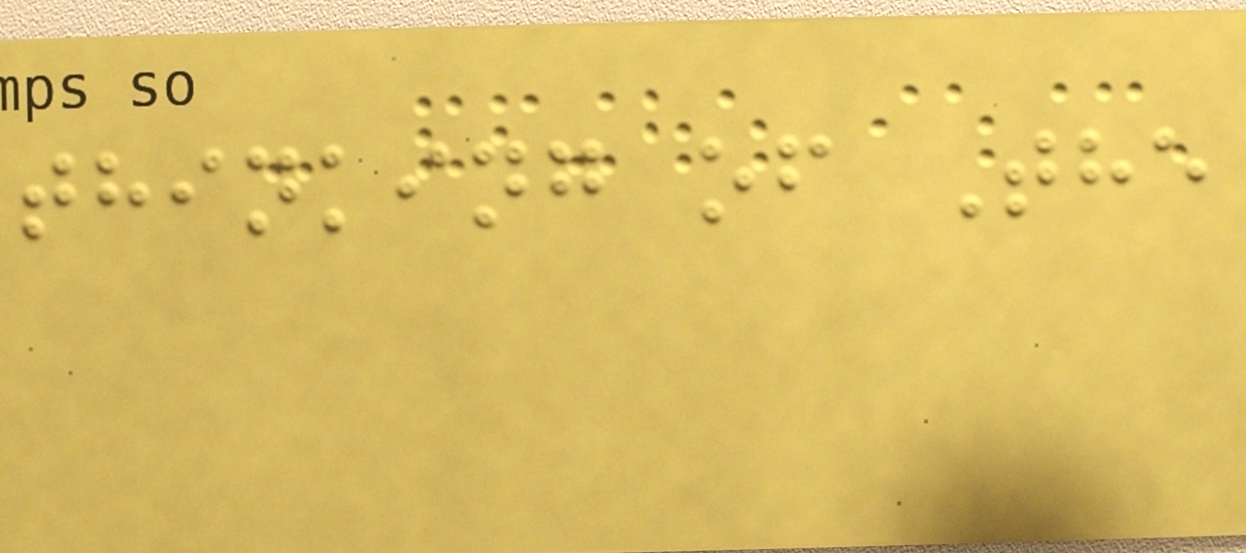thinking of The
